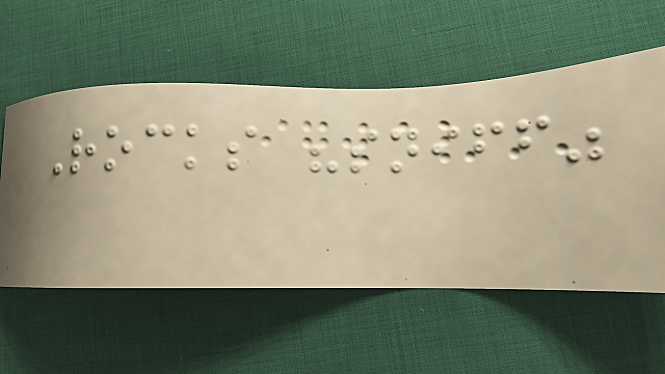Rocks "sniff"
